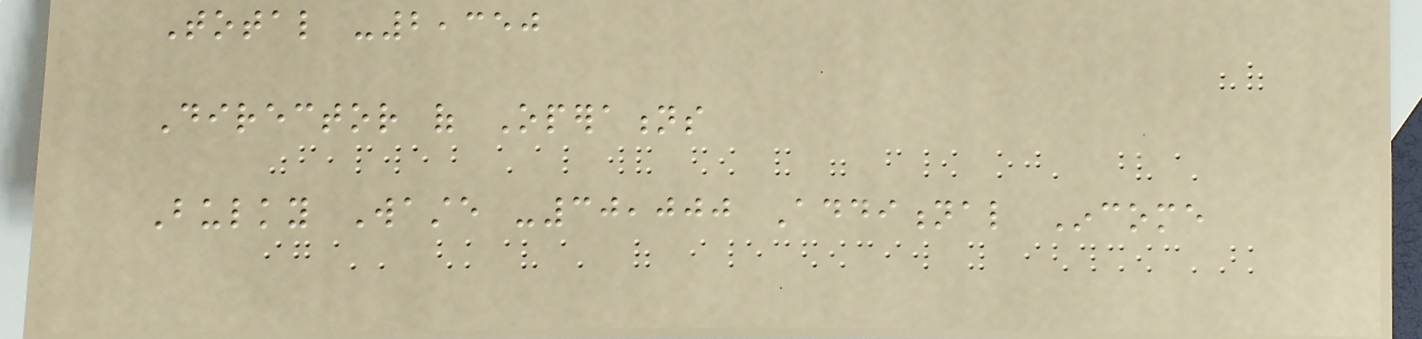Total -2,350
Director of Operations
Bulky Waste -30,000 Additional Income
